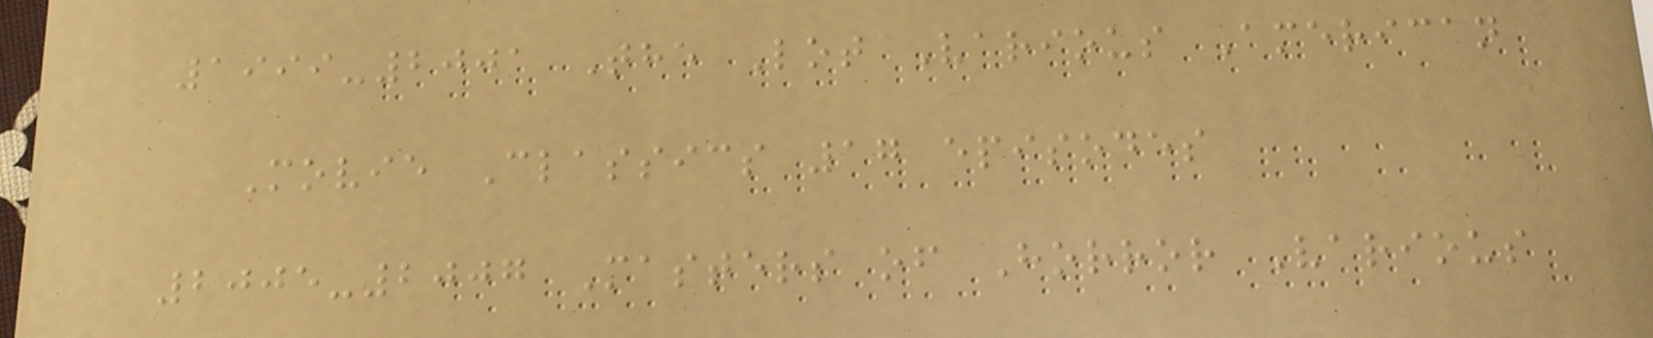1999-2001 The Lot Various American
Movie Classics 17 episodes
2005-2007 Masters of Horror Various
